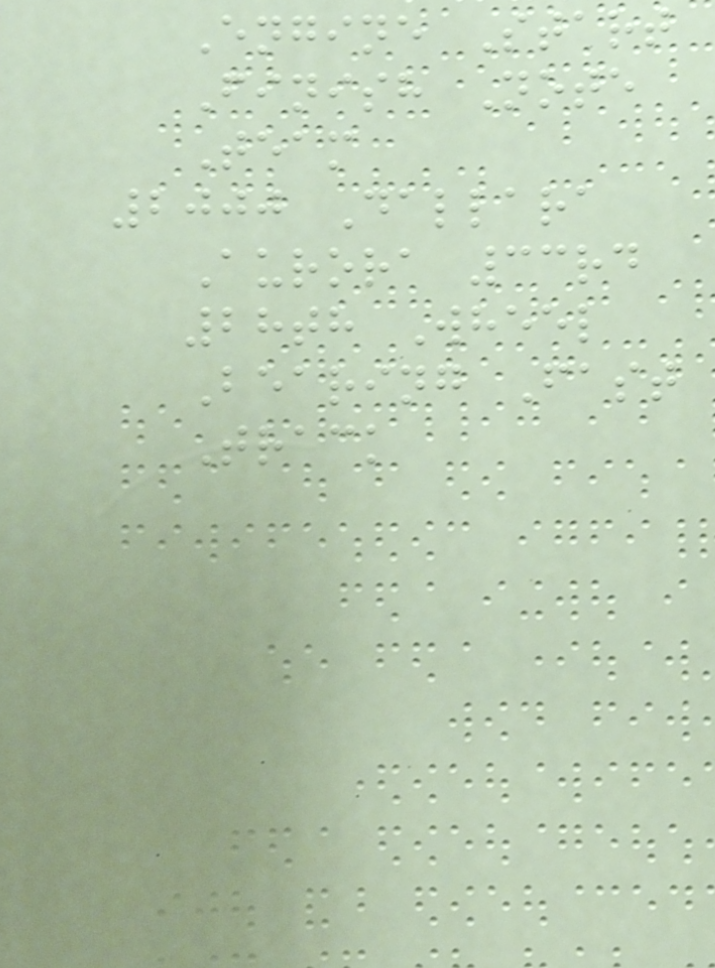Engine Start
Finish Note
Team
2000 Dallara
Aurora 33rd
28th Wheel
Bearing Fast
Track
